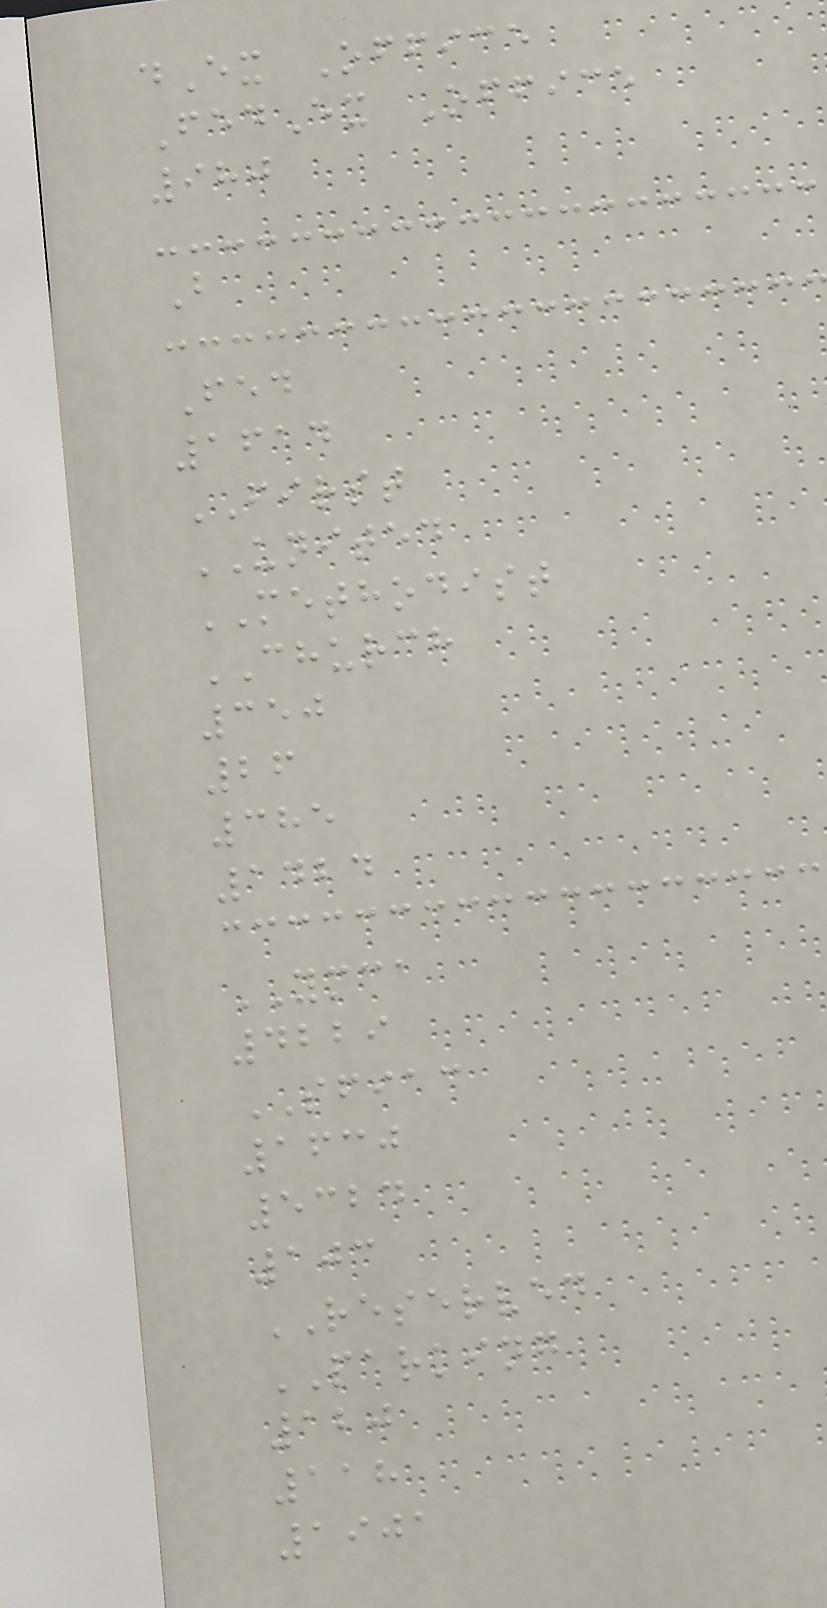dEx Office
FedEx Office
980
B
Fed
1614
FIRST
UNITED
METHODIST
CHURCH
350
26
385
1424
YMCA
4229
SFIAC
1630
5324
103
RESERVED
PARKING
120
118
1901
